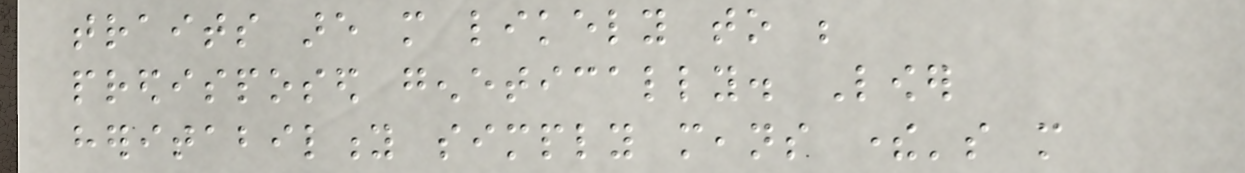traits are more likely to be
predisposed genetically. Lower
heritability simply means there's more
